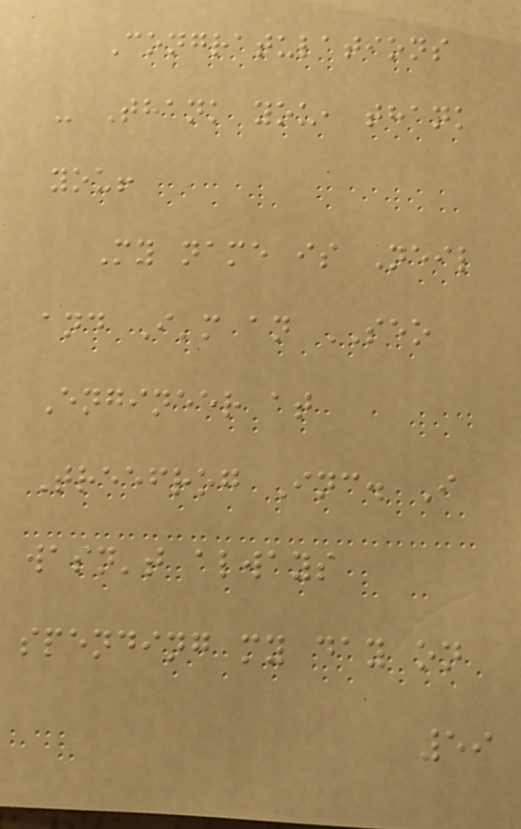Congratulations
- Thank you, thank
you!
My name is Neil
and I'm an SEO
Engineer at
Treefrog Inc. I
wasn't always
spending my day on
59
